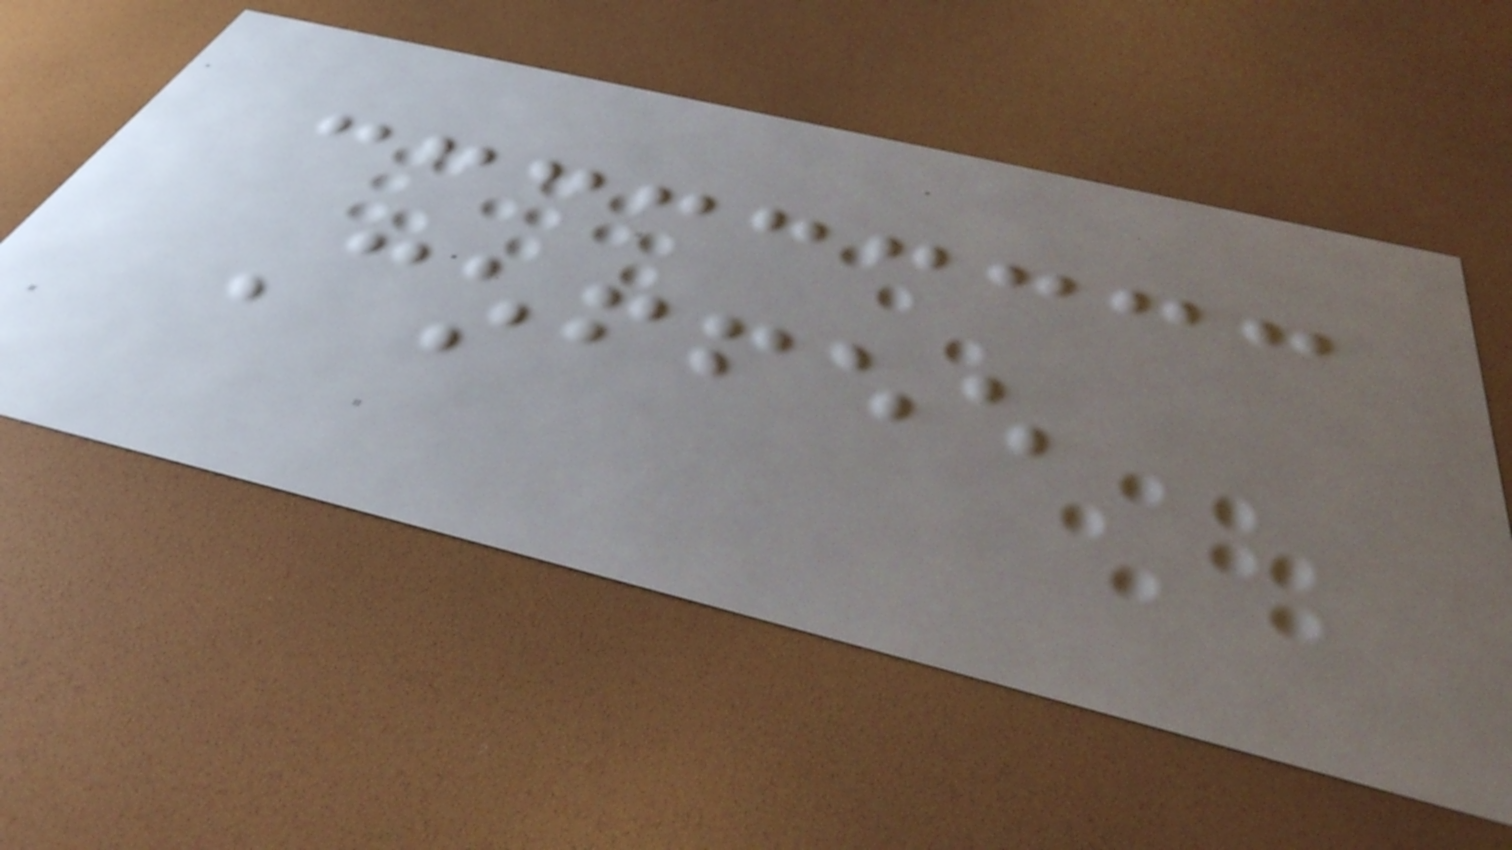Coffee
